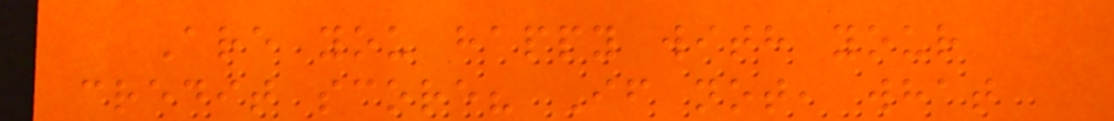Are you happy with your
credit score? If not, what
